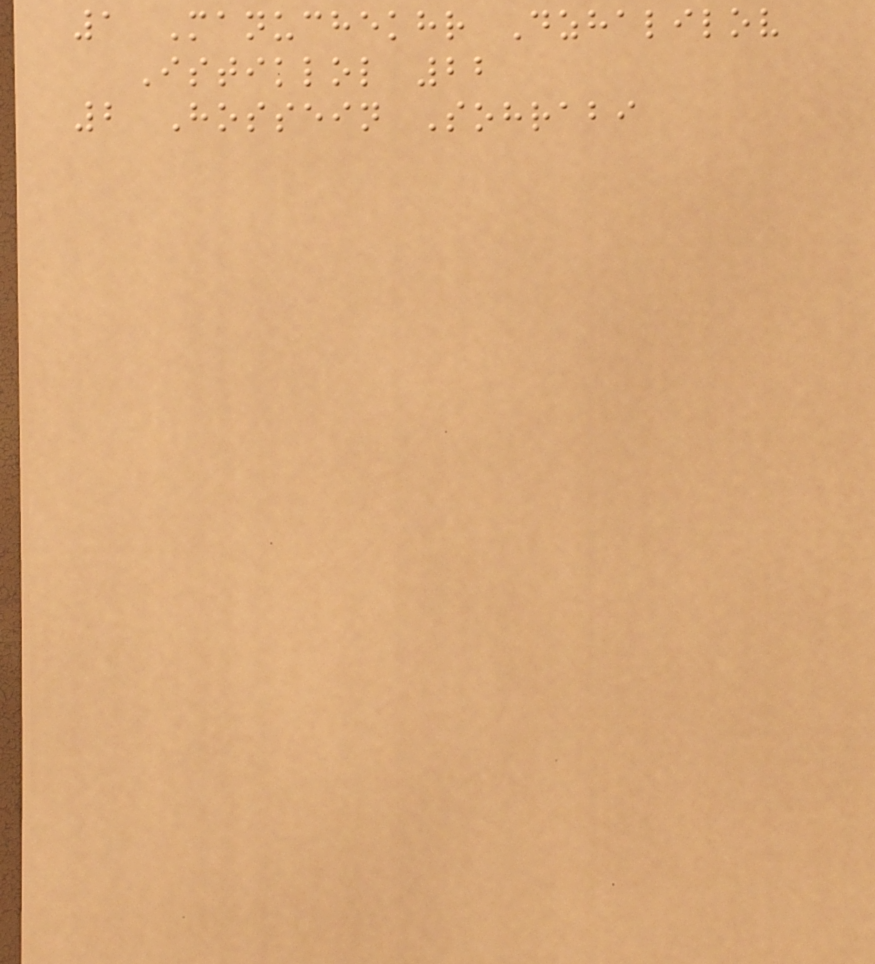1 Manuchekhr Dzhalilov
Istiklol 22
2 Hossein Sohrabi
